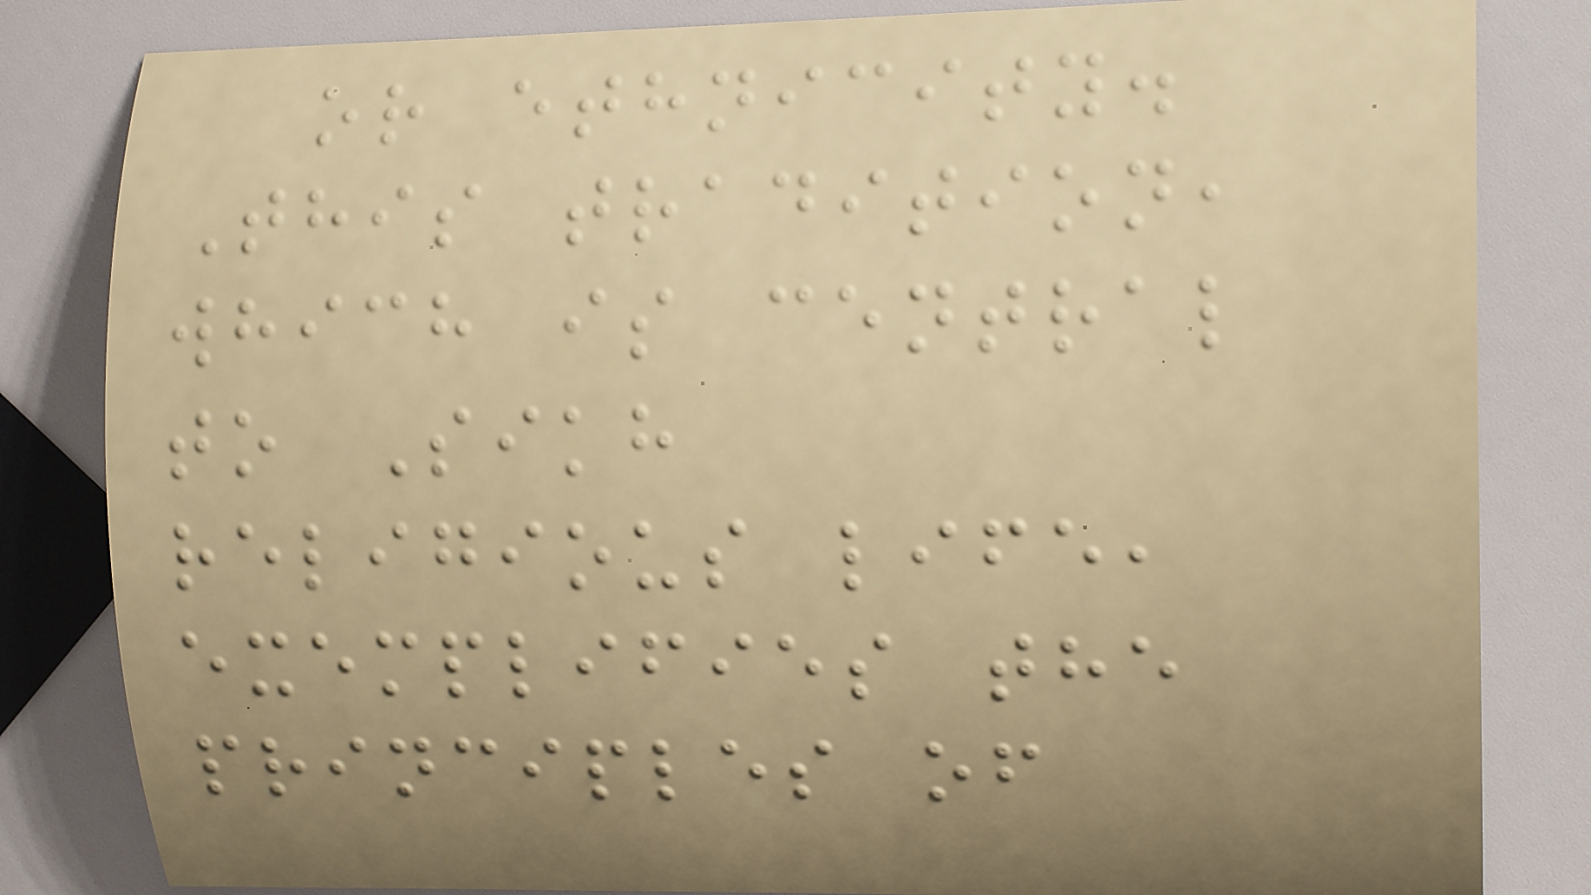or ethnicity.
This tradition,
which is central
to Sikh
religious life,
exemplifies the
principles of
